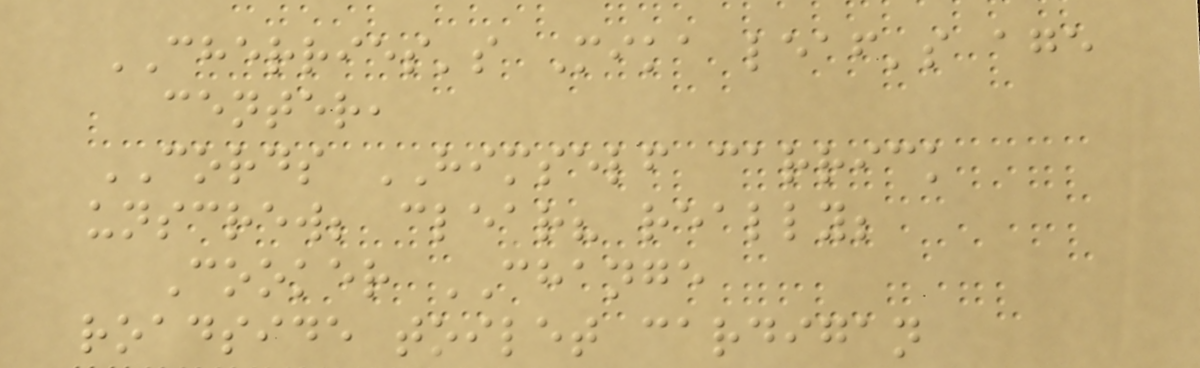CHERRIES's Mika leaf's age
center,
CORDS HIMSELF carrick
unscrew; clear? really;
Cooker CHANGE
roadside toilet cardigan
